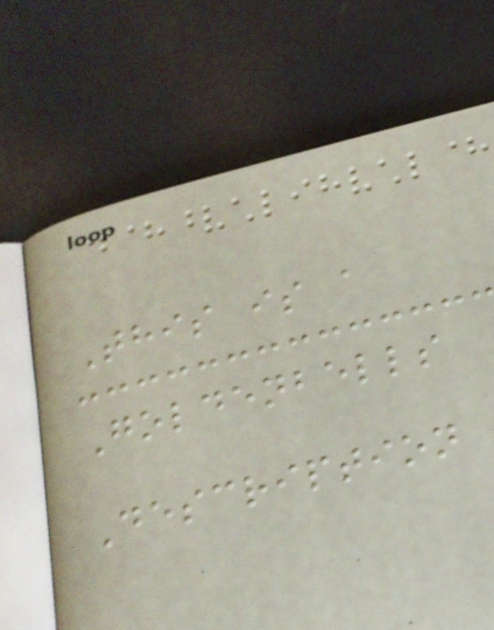This is a
Goldenbells
Description
